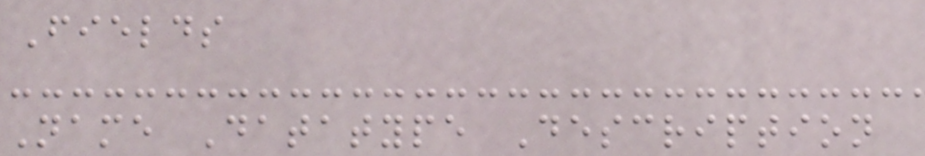Fields
Name Datatype Description
